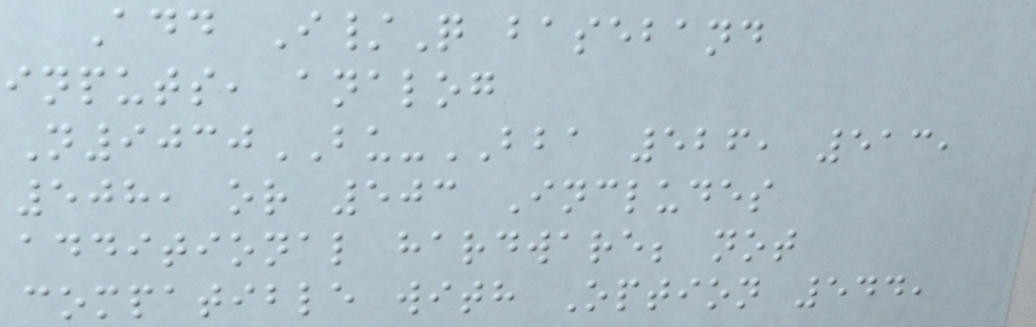Add I/Q baseband
inputs, analog
N9030BU-BBA 526, 513,
508, or 503 Includes
additional hardware; not
compatible with Option 544,
